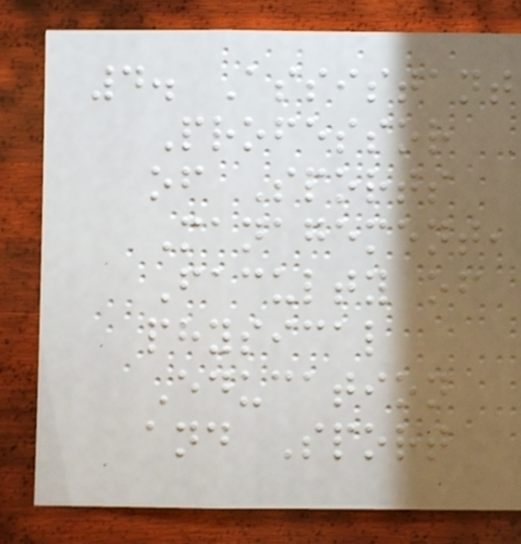4. Assistant
Professor
of Sports
Management,
Faculty of
physical
Education
and Sport
